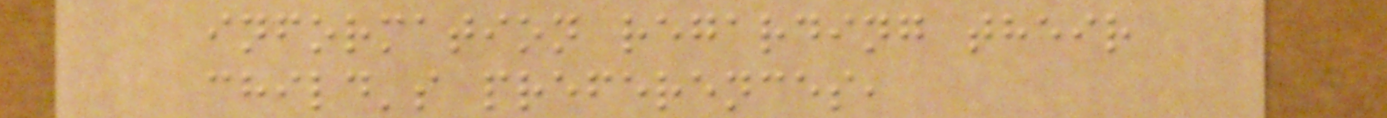information regarding their
child's preferences,
